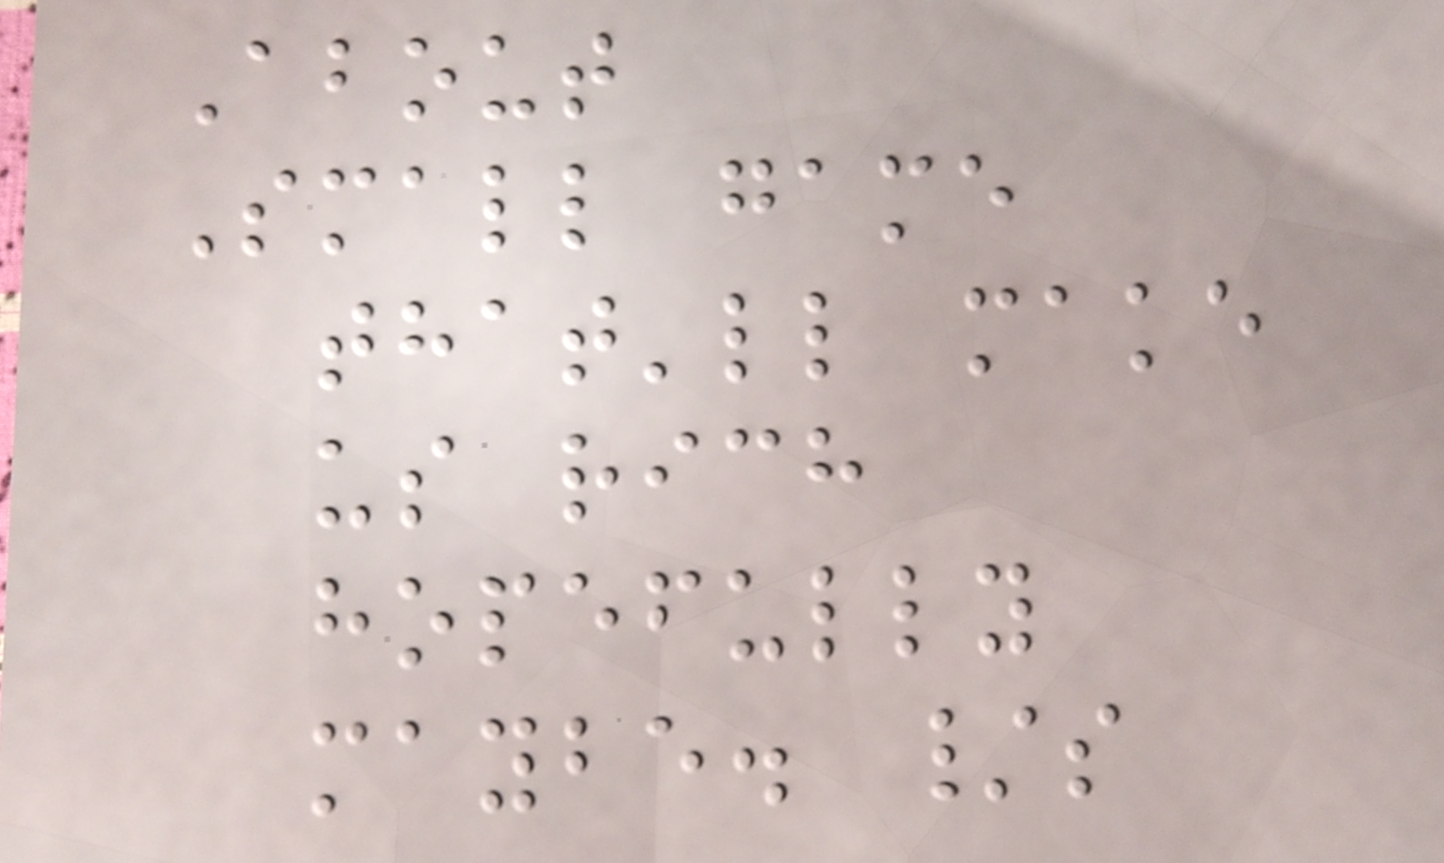About
Small game
that'll make
us rich
hopefully
maybe. /s
